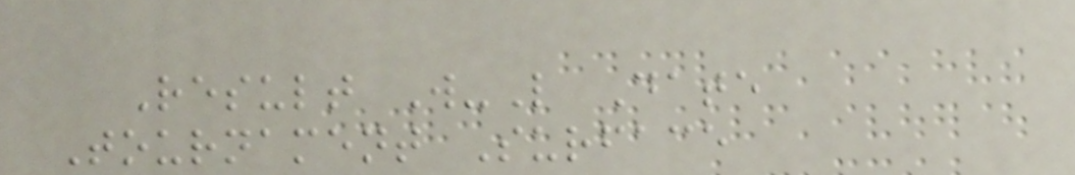Result W-L Date
Tournament Surface
